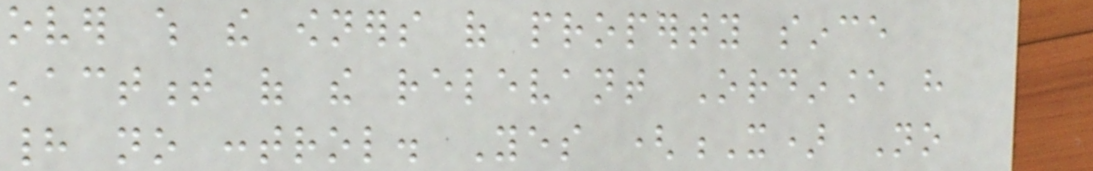over which the owners of property since
enactment of the relevant Ordinance have
had no control. Yes (X) No
